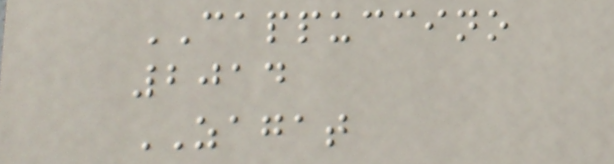CAPPUCCINO
2014
ZAGAT
